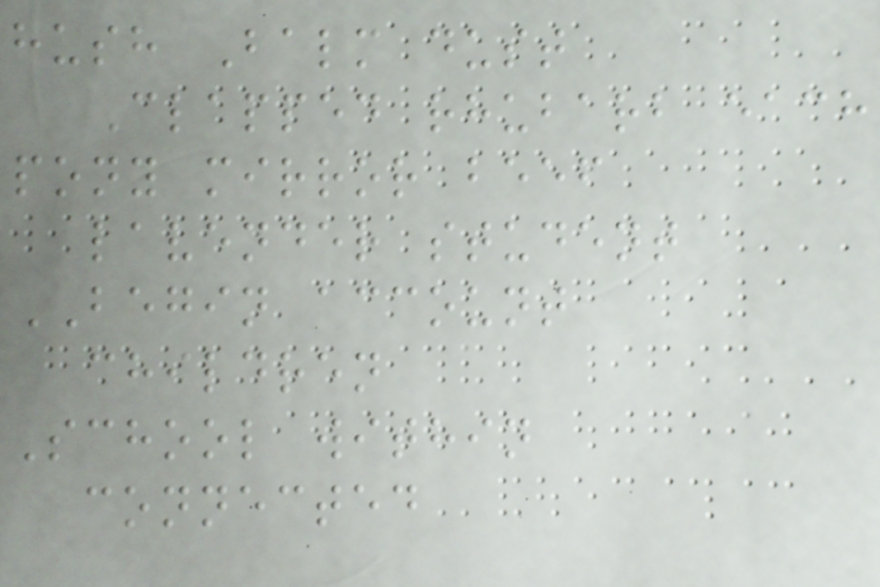hush Balm dust
Clapped rhubarb each
pony mirror beef
lavender student
BEGIN account
children
School within
connected
